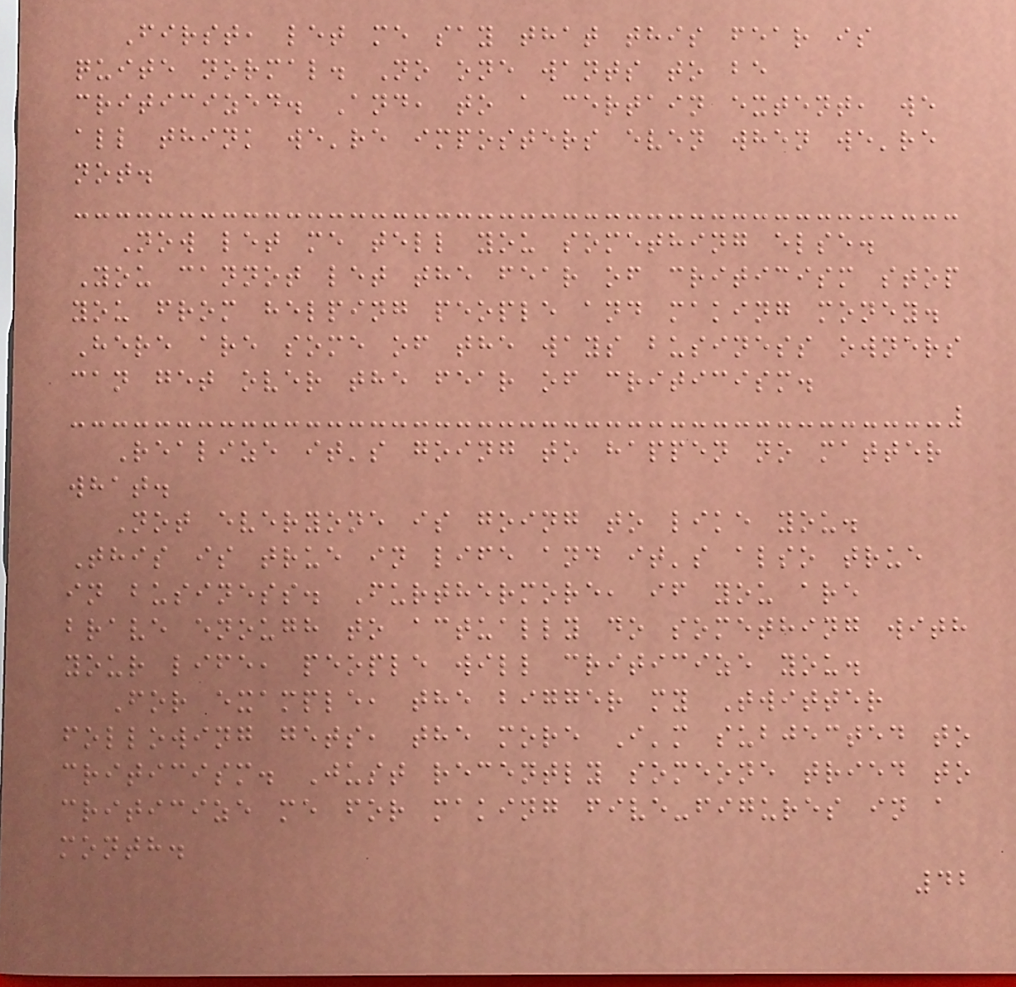First, let me say that this fear is
quite normal. No one wants to be
criticized. And, to a certain extent, we
all think we're imposters even when we're
not.
Now let me tell you something else.
You cannot let the fear of criticism stop
you from helping people and making money.
Here are some of the ways business owners
can get over the fear of criticism.
Realize it's going to happen no matter
what.
Not everyone is going to like you.
This is true in life and it's also true
in business. Furthermore, if you are
brave enough to actually do something with
your life, people will criticize you.
For example, the bigger my Twitter
following gets, the more I'm subjected to
criticism. Just recently someone tried to
criticize me for making five-figures in a
month.
42
